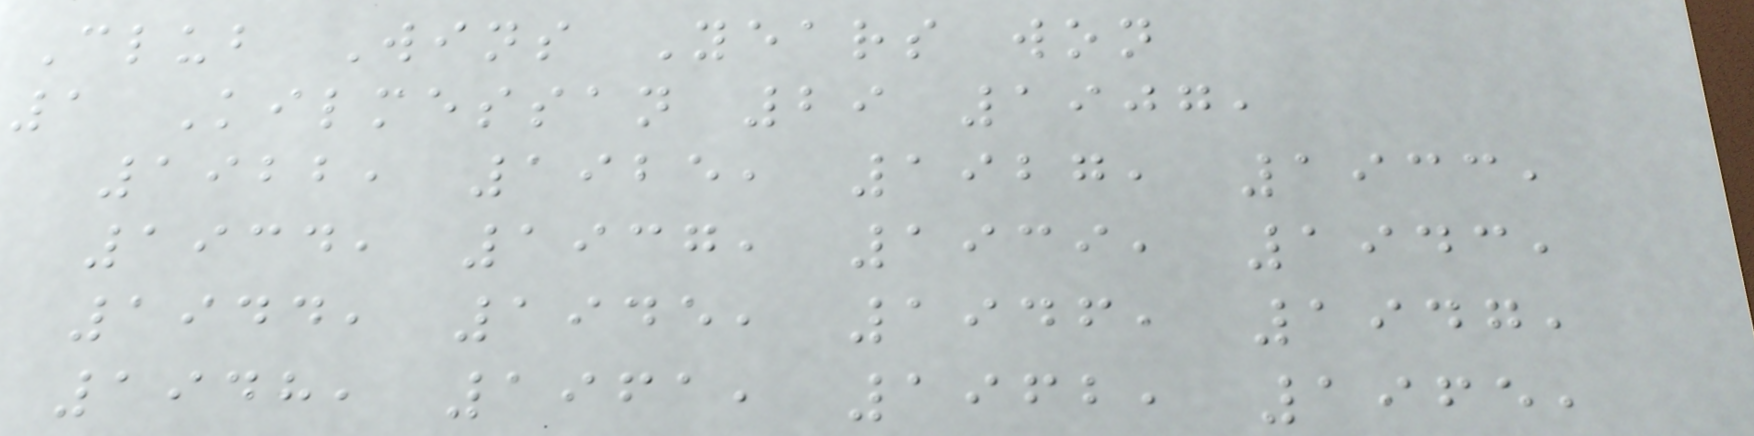Club Wins Years won
1 Kilmessan 29 1907,
1922, 1925, 1927, 1933,
1934, 1937, 1939, 1943,
1944, 1945, 1946, 1947,
1948, 1961, 1962, 1965,
